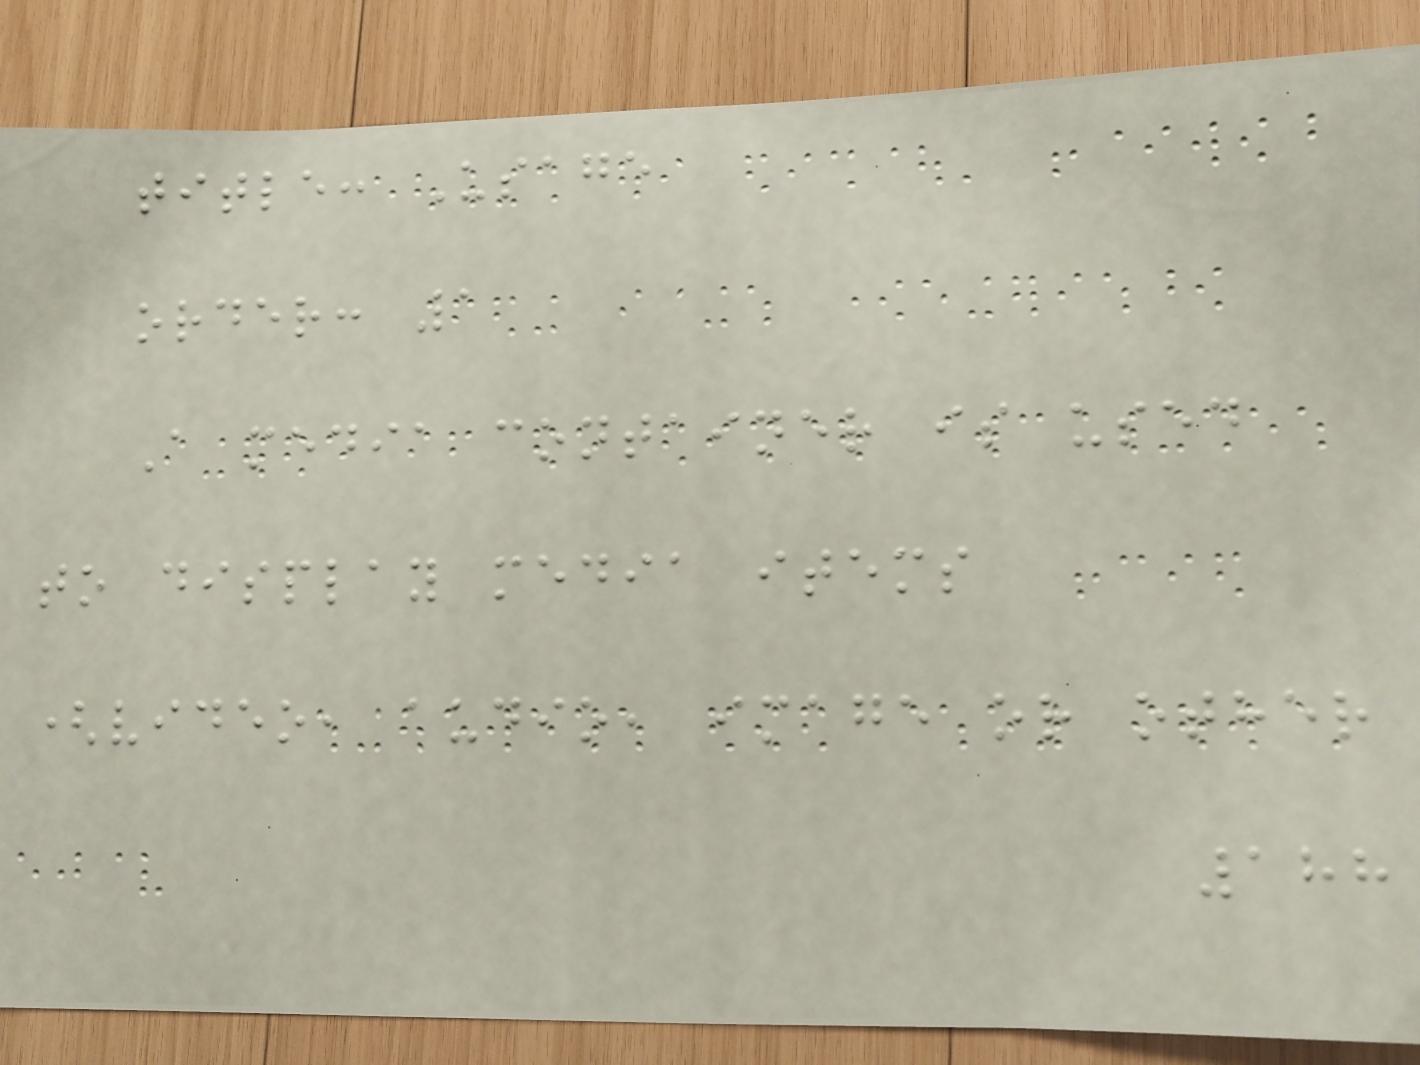title: Usage
order: 1
A media container is used
to display media items
(video, audio, image or other
188
